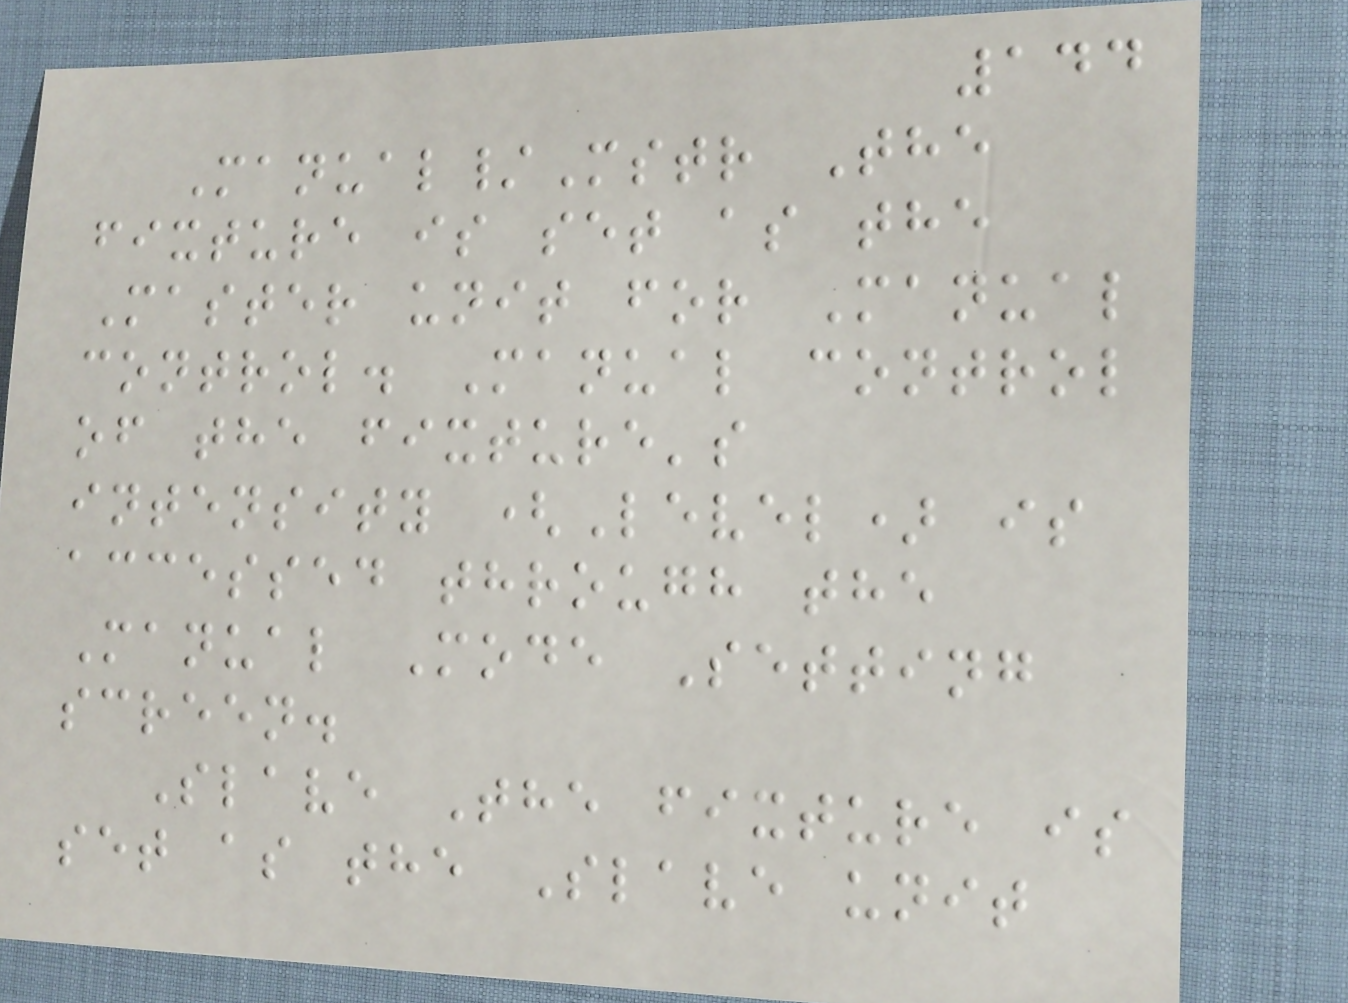144
Manual/Mstr The
fixture is set as the
Master unit for Manual
control. Manual control
of the fixture's
intensity (Level) is
accessed through the
Manual Mode Setting
screen.
Slave The fixture is
set as the Slave unit
